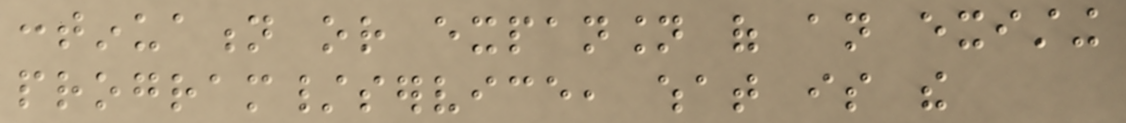continuation or expansion of an existing
program/service, what is the
